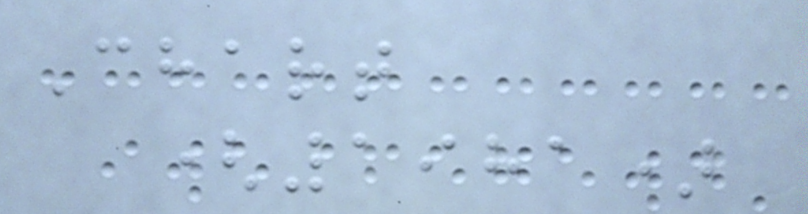Chart
(1981)
